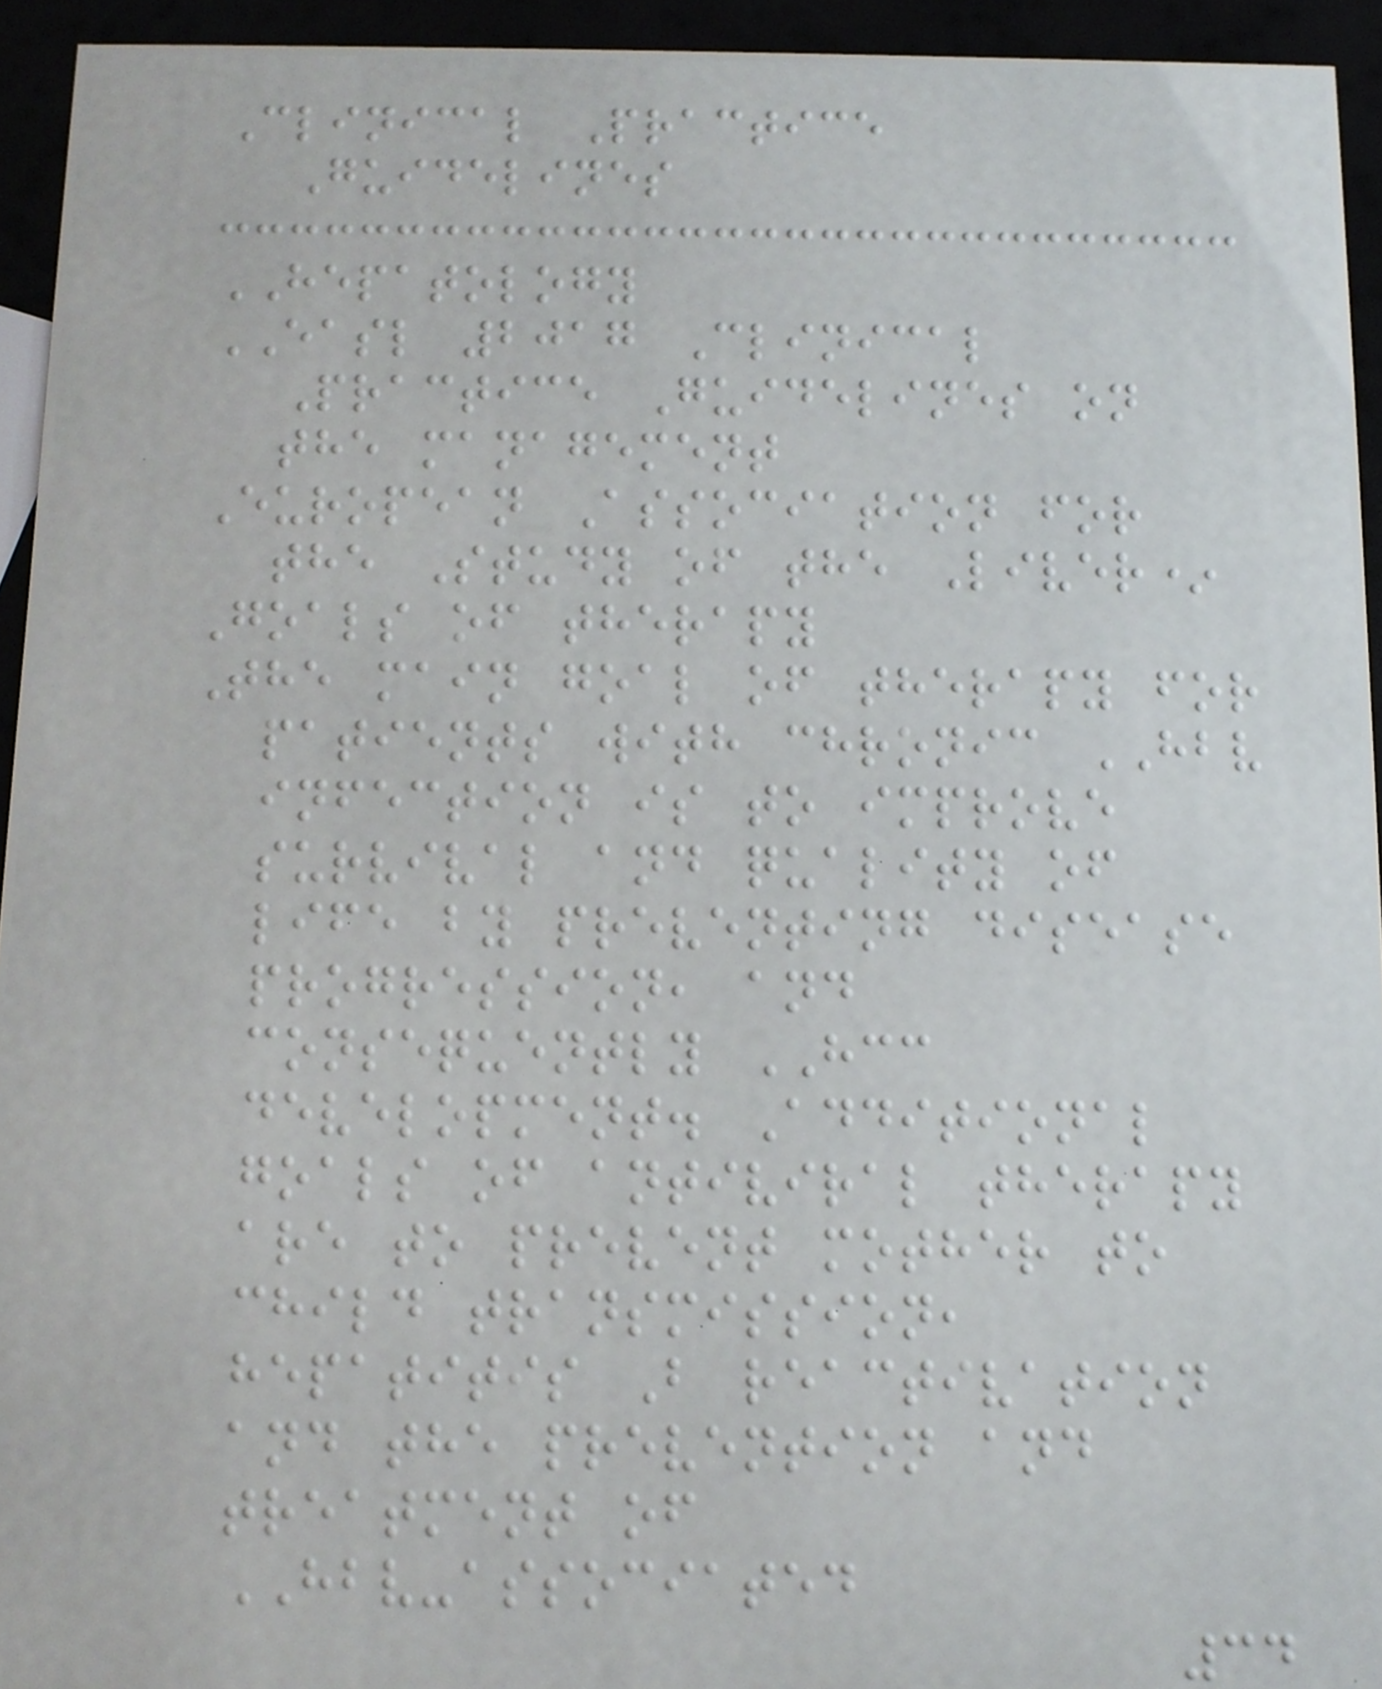Clinical Practice
Guidelines
HEPATOLOGY
EASL 2017 Clinical
Practice Guidelines on
the management
European Association for
the Study of the Liver*
Goals of therapy
The main goal of therapy for
patients with chronic HBV
infection is to improve
survival and quality of
life by preventing disease
progression, and
consequently HCC
development. Additional
goals of antiviral therapy
are to prevent mother to
child transmission,
hepatitis B reactivation
and the prevention and
treatment of
HBV-associated
34
